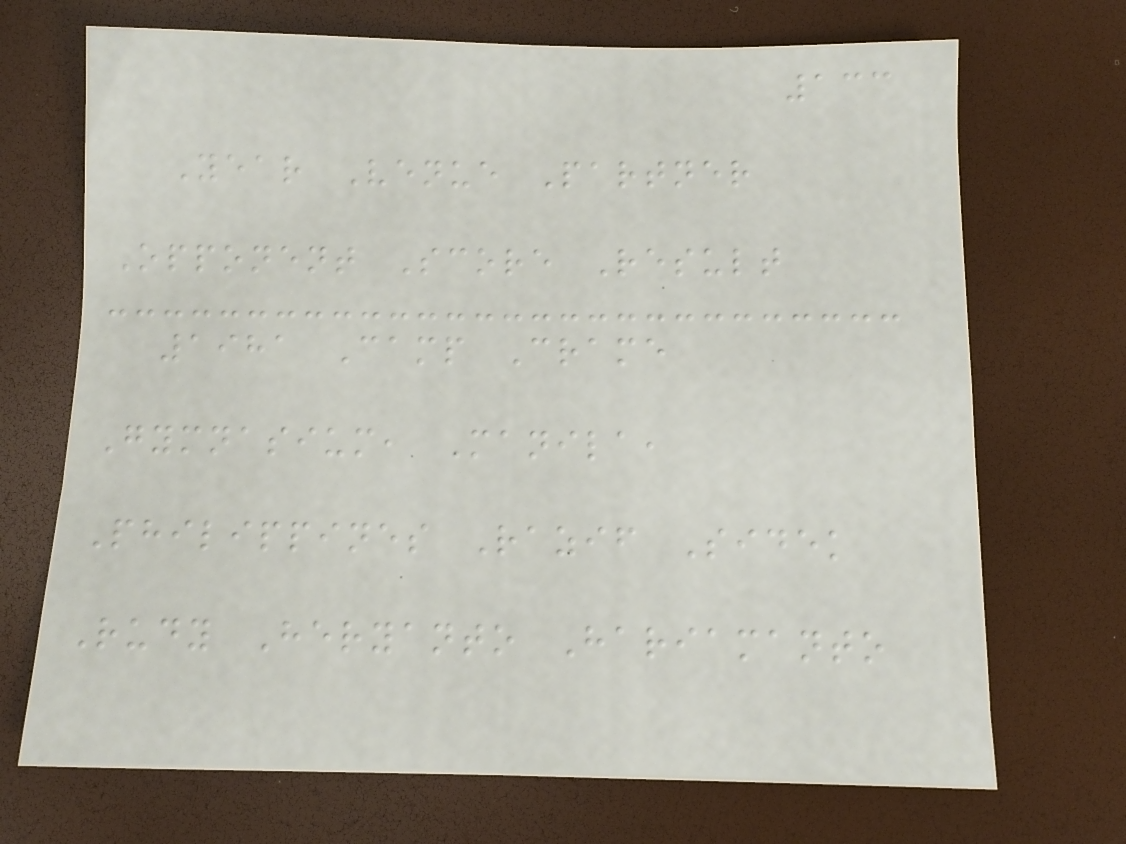133
Year Venue Partner
Opponent Score Result
1981 Camp Crame
Gymnasium, Manila,
Philippines Razif Sidek
Rudy Heryanto Hariamanto
